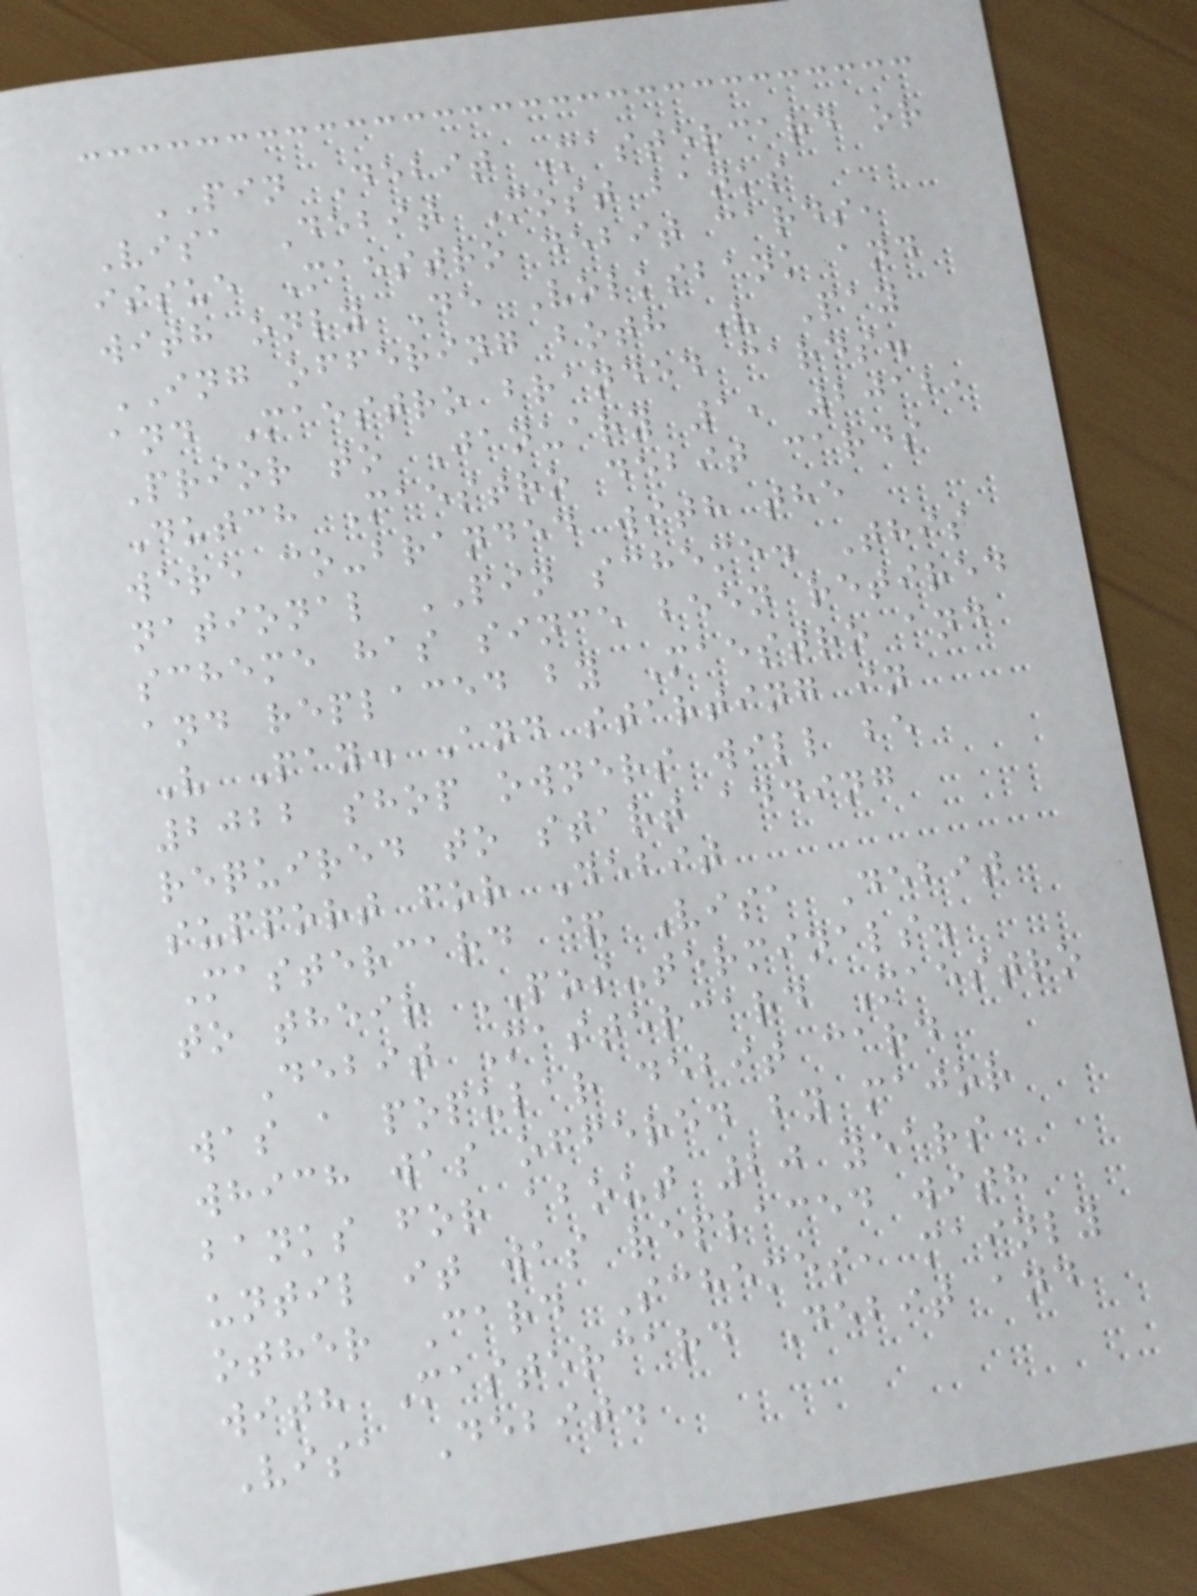PIN Debit Mastercard or
Visa Debit Most banks
issue Maestro debit cards,
with only De Volksbank and
ING offering both V Pay
and Maestro branded cards.
Prior to January 1, 2012,
Dutch Maestro debit cards
were co-branded with the
national PIN scheme. This
scheme has since been retired
and replaced by Maestro and
V Pay. And starting in
2022 shop owners will be
required to start adding
support for Debit
Mastercard & Visa Debit
to their POS-terminals.
Debit Mastercard Maestro
was a popular debit card
which was offered by major
banks for about 20 years
until it was replaced with
other Card Schemes, mainly
with Mastercard Debit and
Visa Debit.
